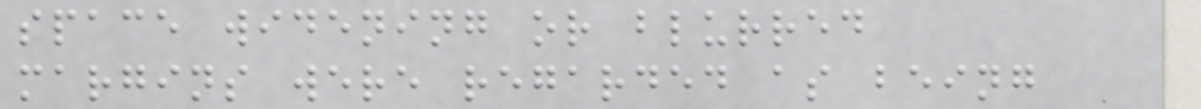space widening or blurred
margins were regarded as being
